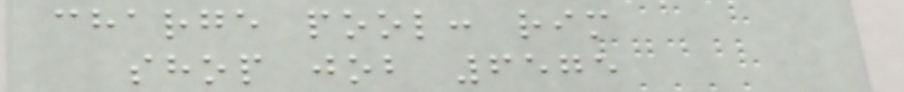charge pool: rim
shop job 6575
